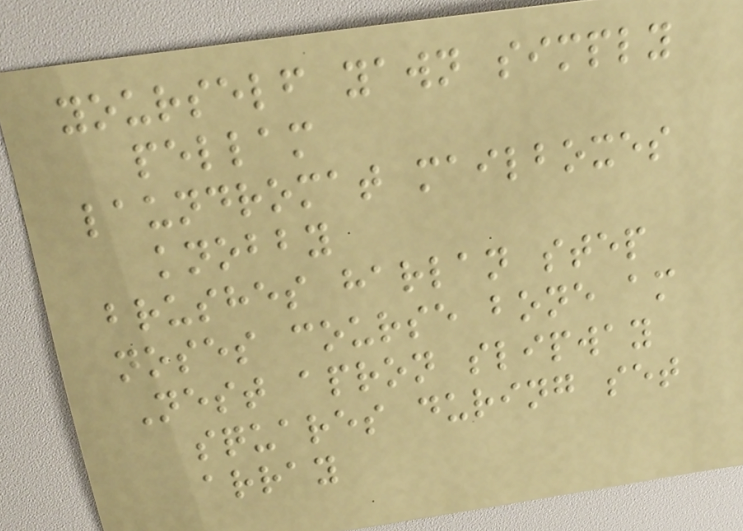yourself yawn simply
pellam
laundromat mailboxes
knobby
brushes harlan step
noses course bone am
Nest apron slipway
squares during set
array
